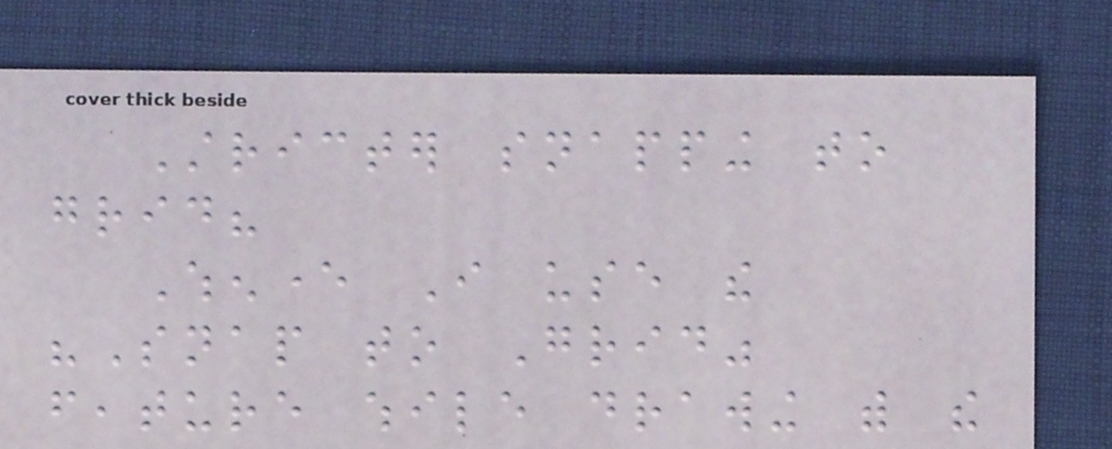Stricter snapping to
grid?
Whenever I use the
"Snap to Grid"
feature while drawing with the
